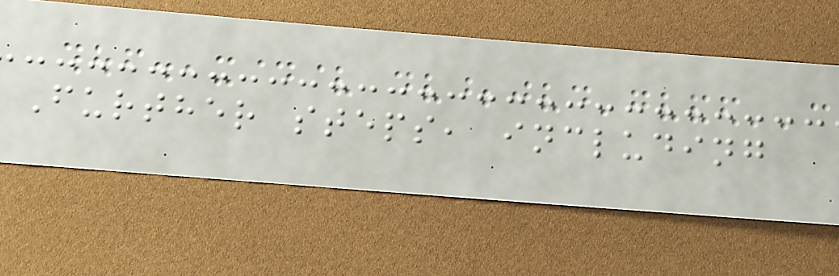Further steps, including
